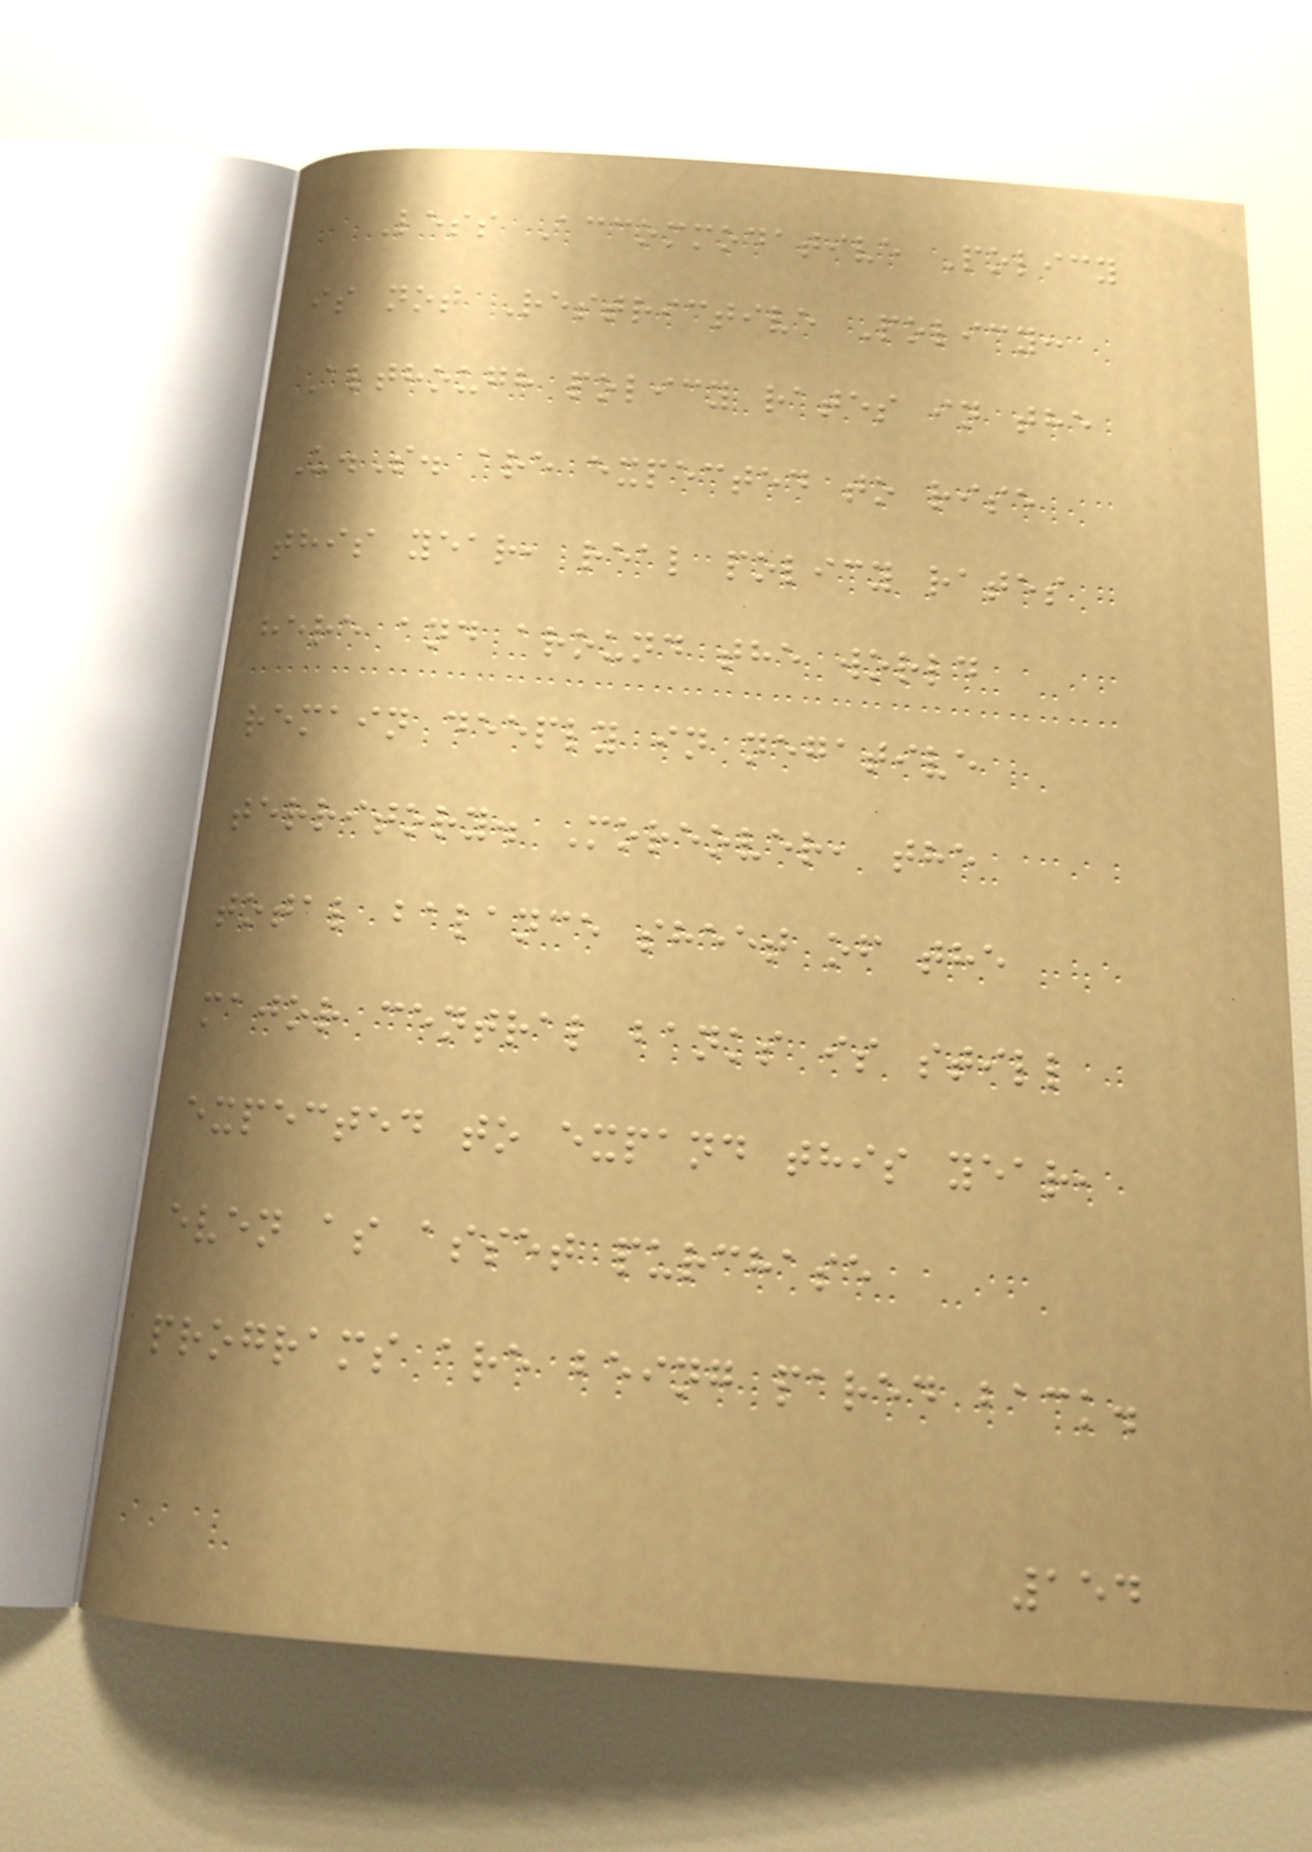Less Accommodative Policy
is not Restrictive Policy:
Although policy rates in the
U.S. are expected to rise
this year, real policy rates
here and around the world
remain deeply in negative
territory. Moreover, the
total balance sheet of the
major central banks is still
expected to expand this year,
even as asset purchase
programs are being pared back.
154
